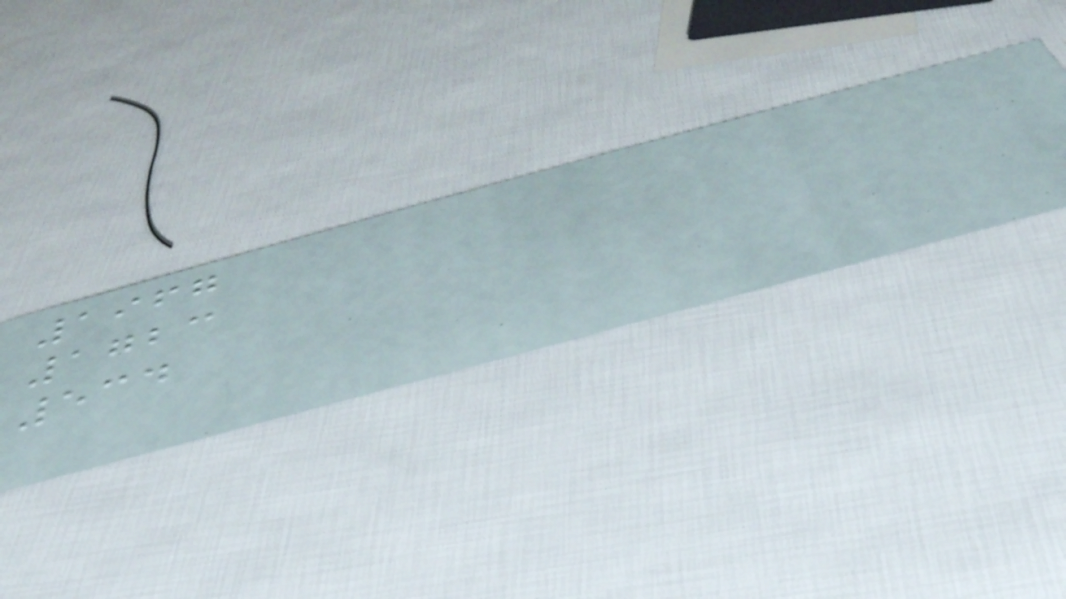1967
1723
534
